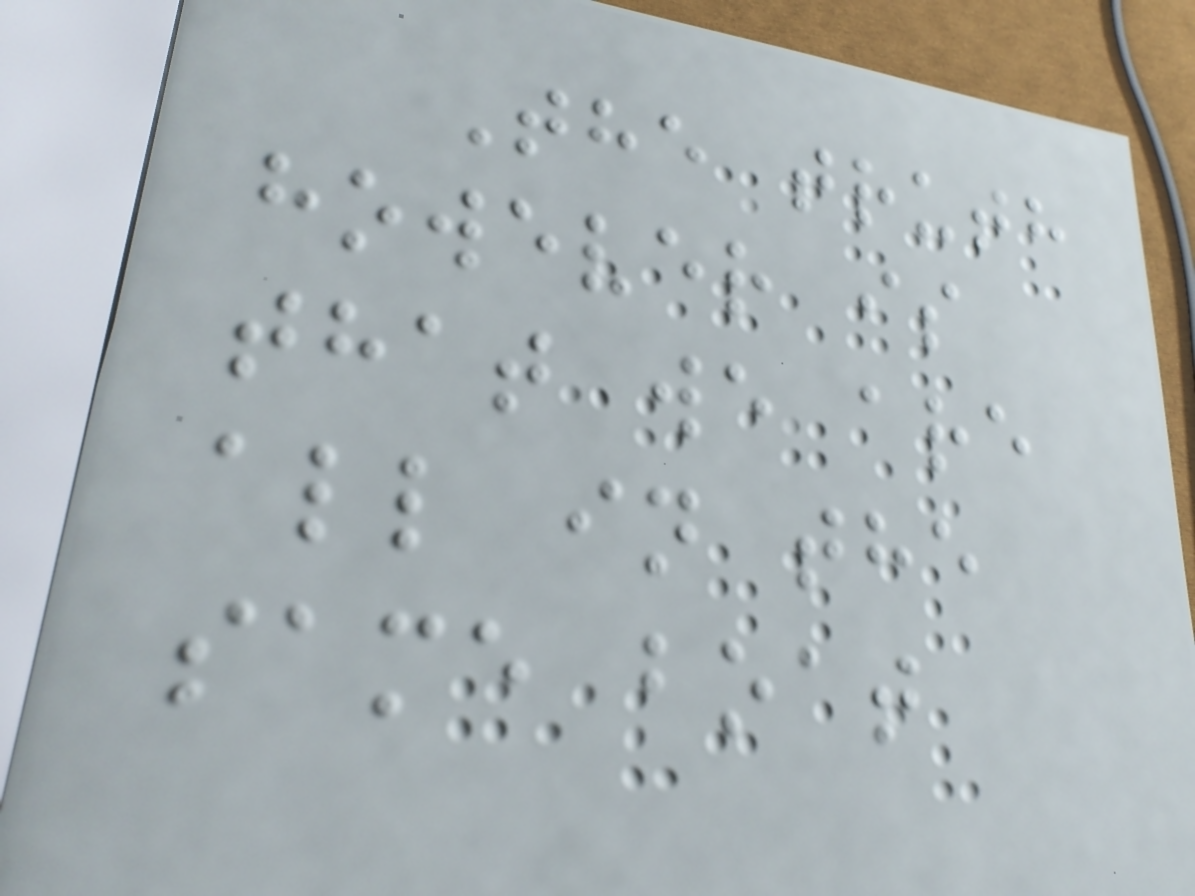The truth
however is
that we are
all in the
same boat
